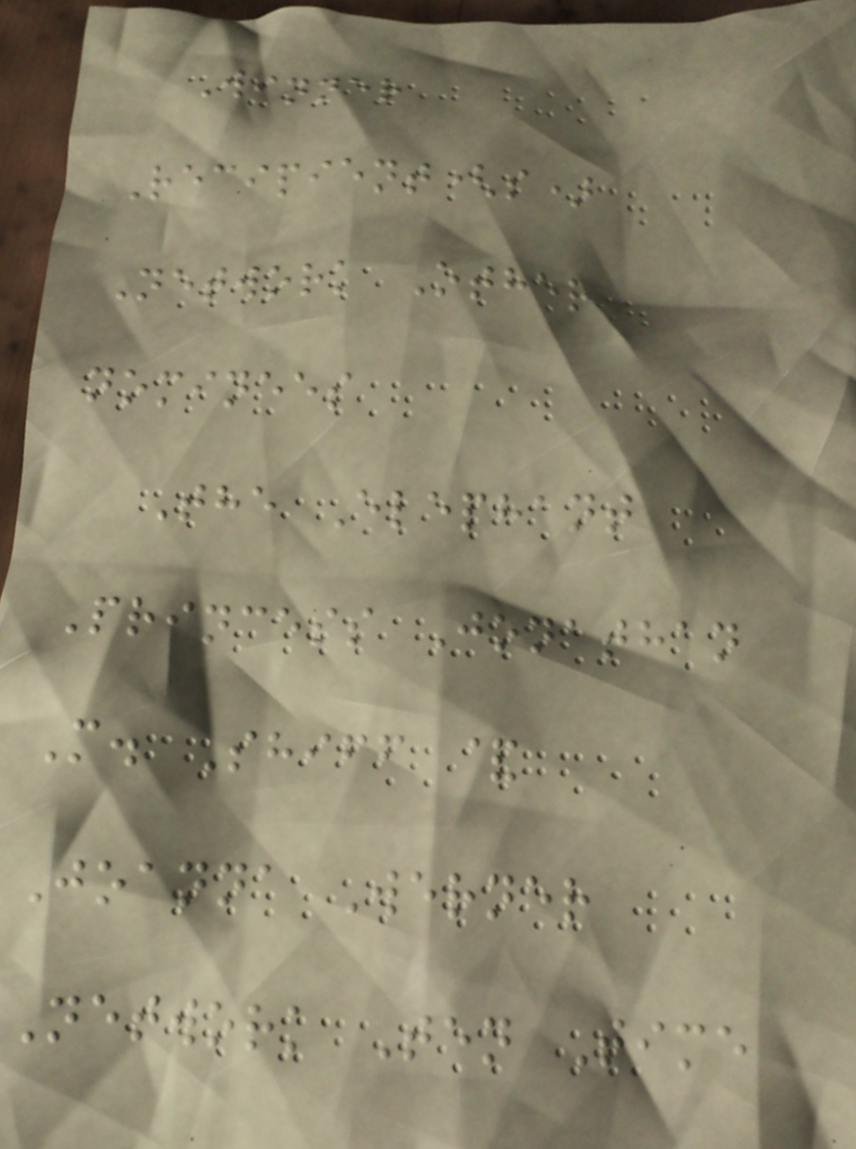Winner
Recipient(s)
Network Other
nominees
The Elephant
Princess Jonathan
M. Shiff &
Joanna Werner
Network Ten Time
